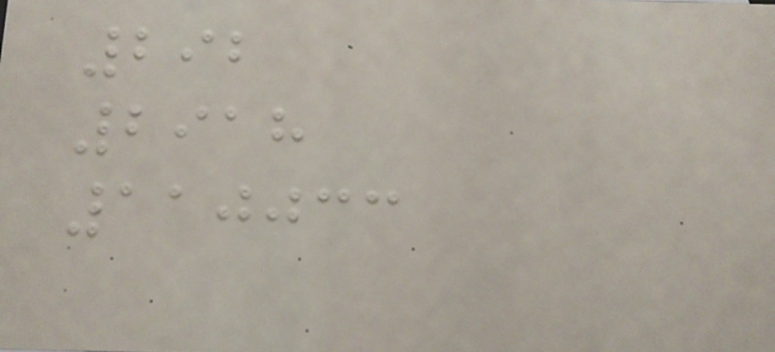292
2918
110033
